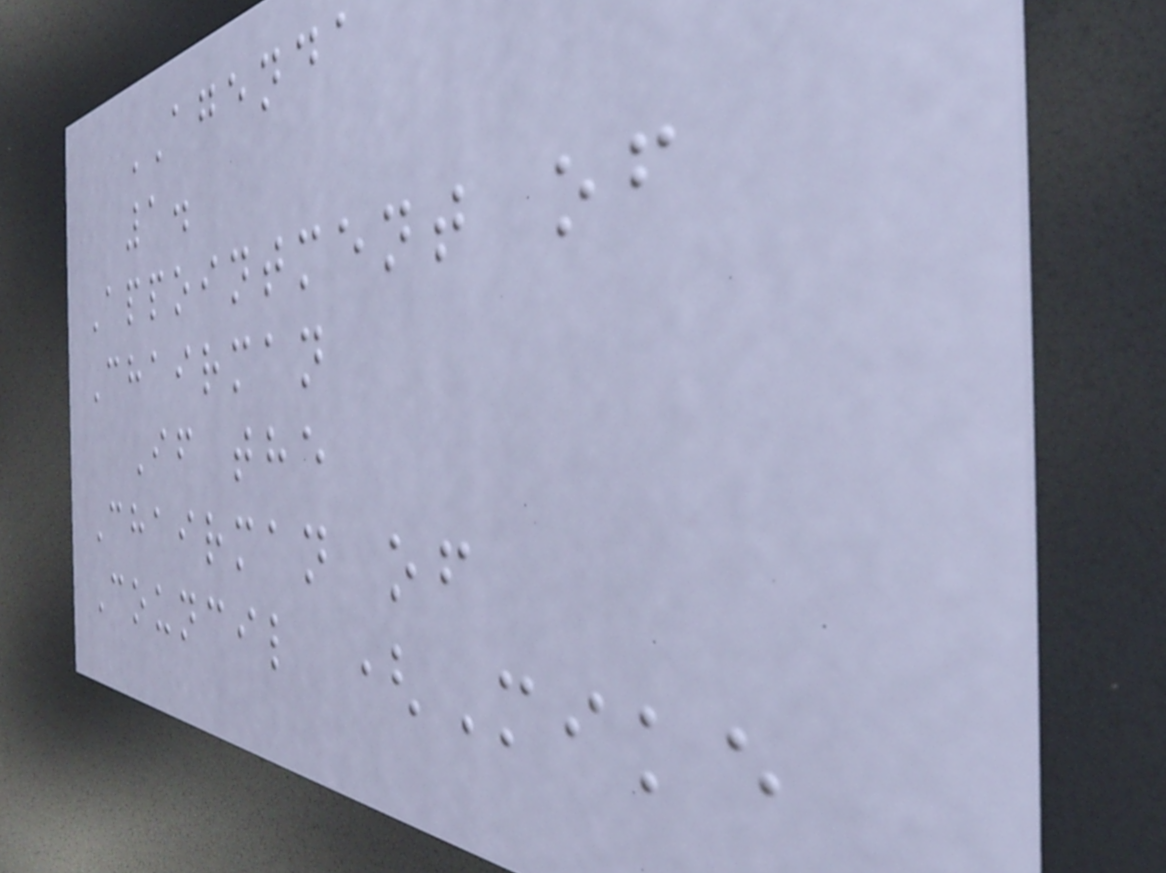AGENDA
1.
Appointment of
Chairman
If the
Chairman of
Council (Mike
